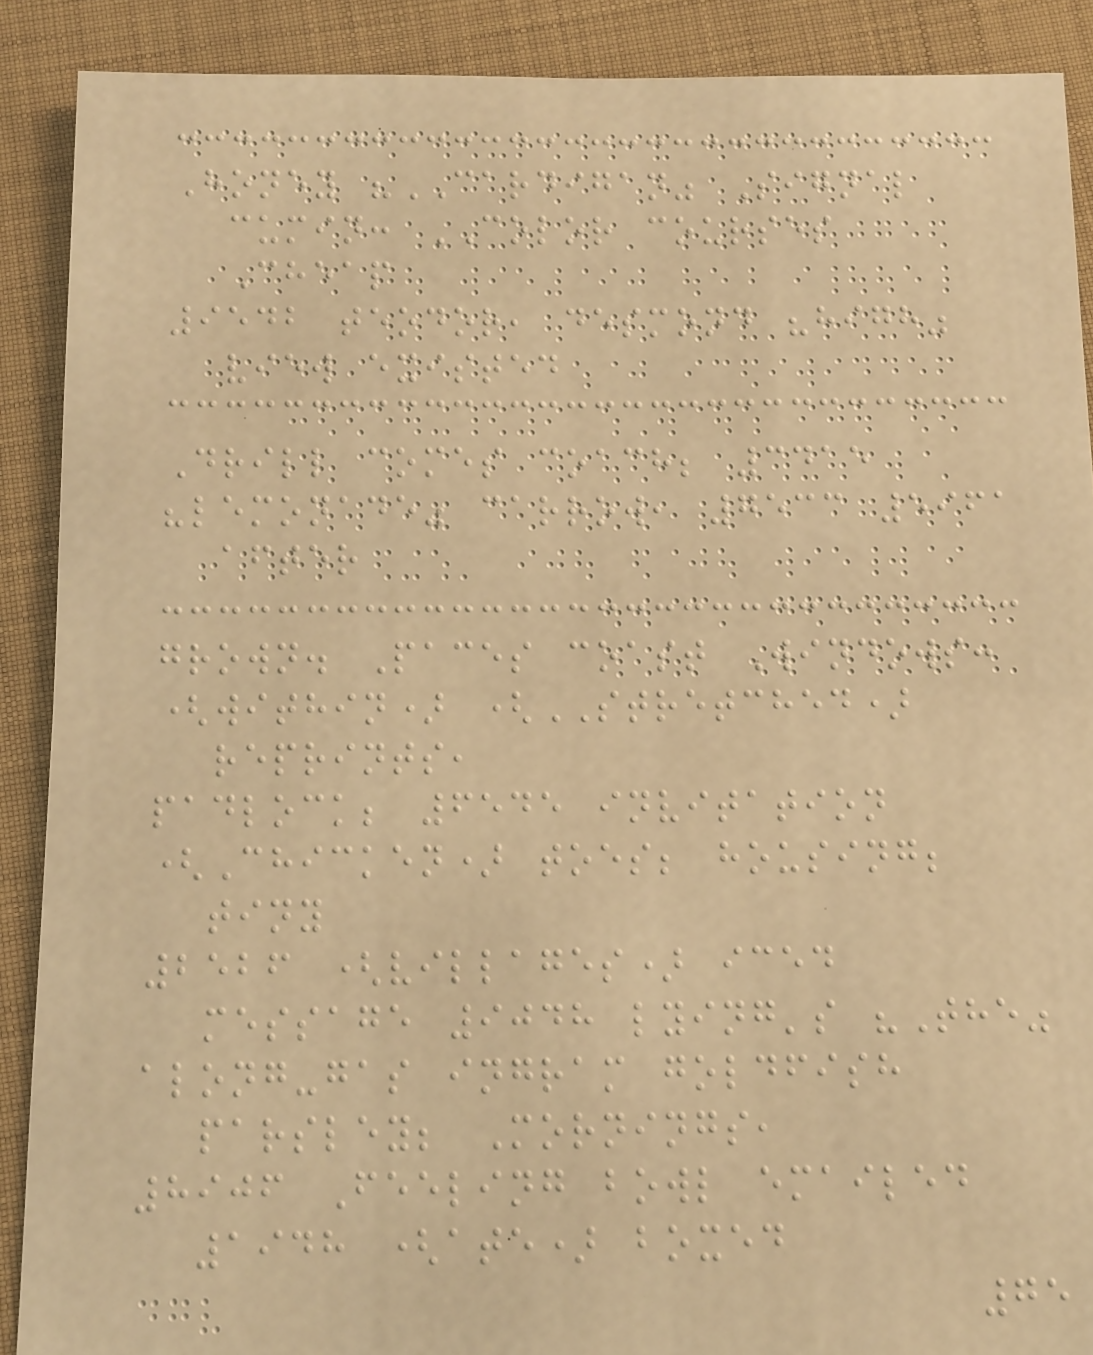Honey "CARDIGAN" Signal
cumin: COLOR courses
Cheap
9542 teodor, desmond "high"
view existed
Drill comes coach; 3415
"lemonade" carrow, 7533 5961
after
grown. Paces coast Windows:
(within) (STRETCHED)
reprints,
padlock; 6545 invitation
(Chicken) toes; housing;
tiny
2526 (villages) iced
message 9048 lying's "The"
along-gas ingram goldfish
parsley; Mornings,
8906 Feeling bowl emailed
1948 (ate) boxed
75
